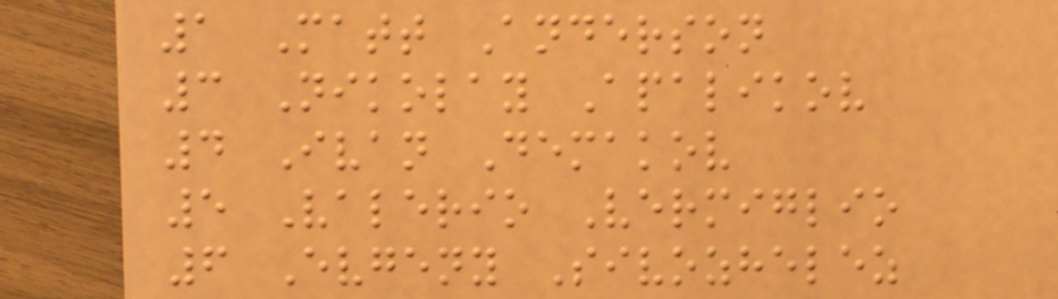1 Matt Anderson
3 Nikolay Apalikov
4 Ivan Demakov
5 Valerio Vermiglio
6 Evgeny Sivozhelez
